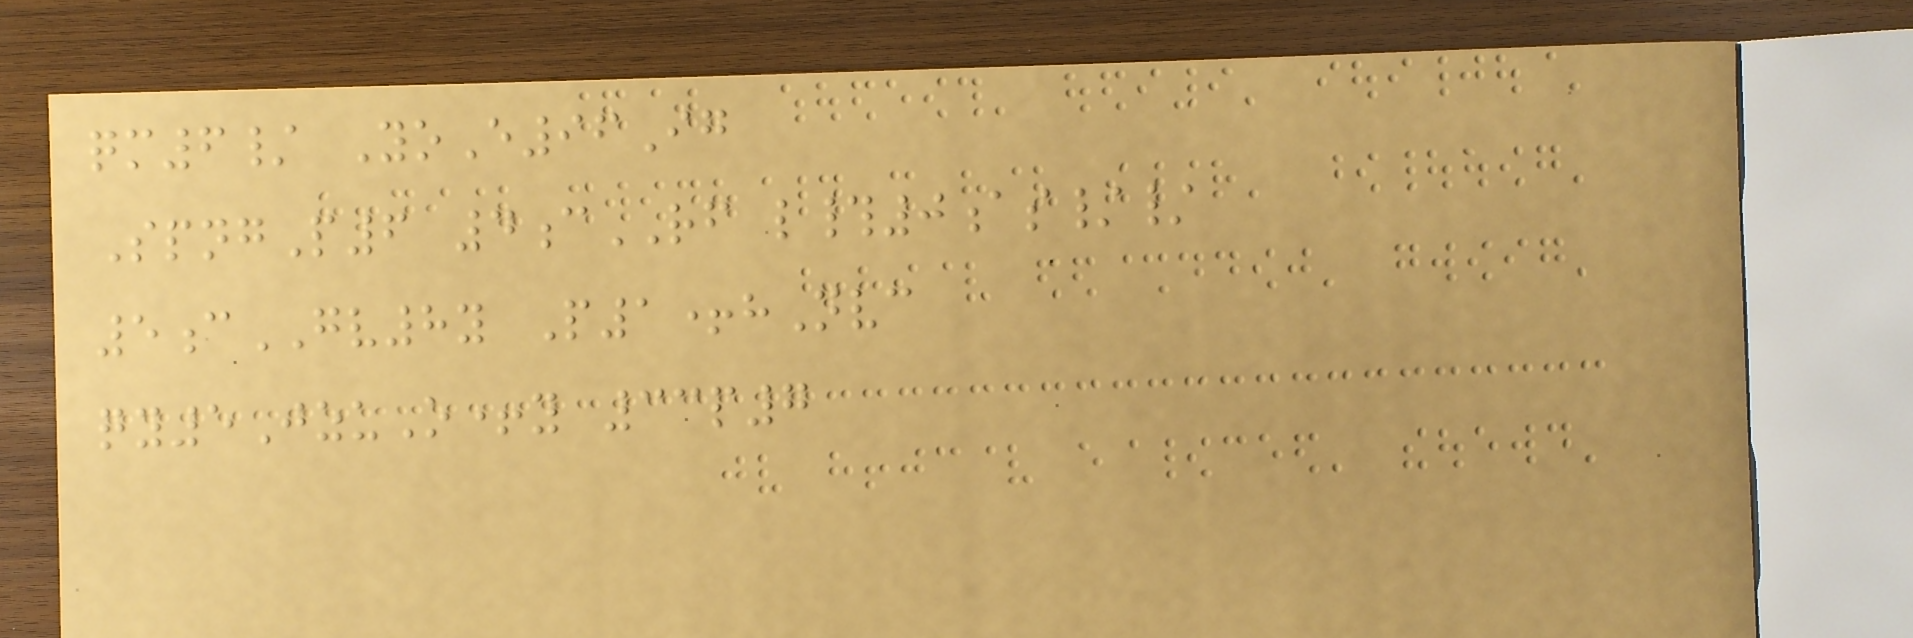qm6/ YoE96Ig
SpngP6 4cRF l#0as//
5cGV8y P1+hNvc
qy5JzuO+y 33p7
